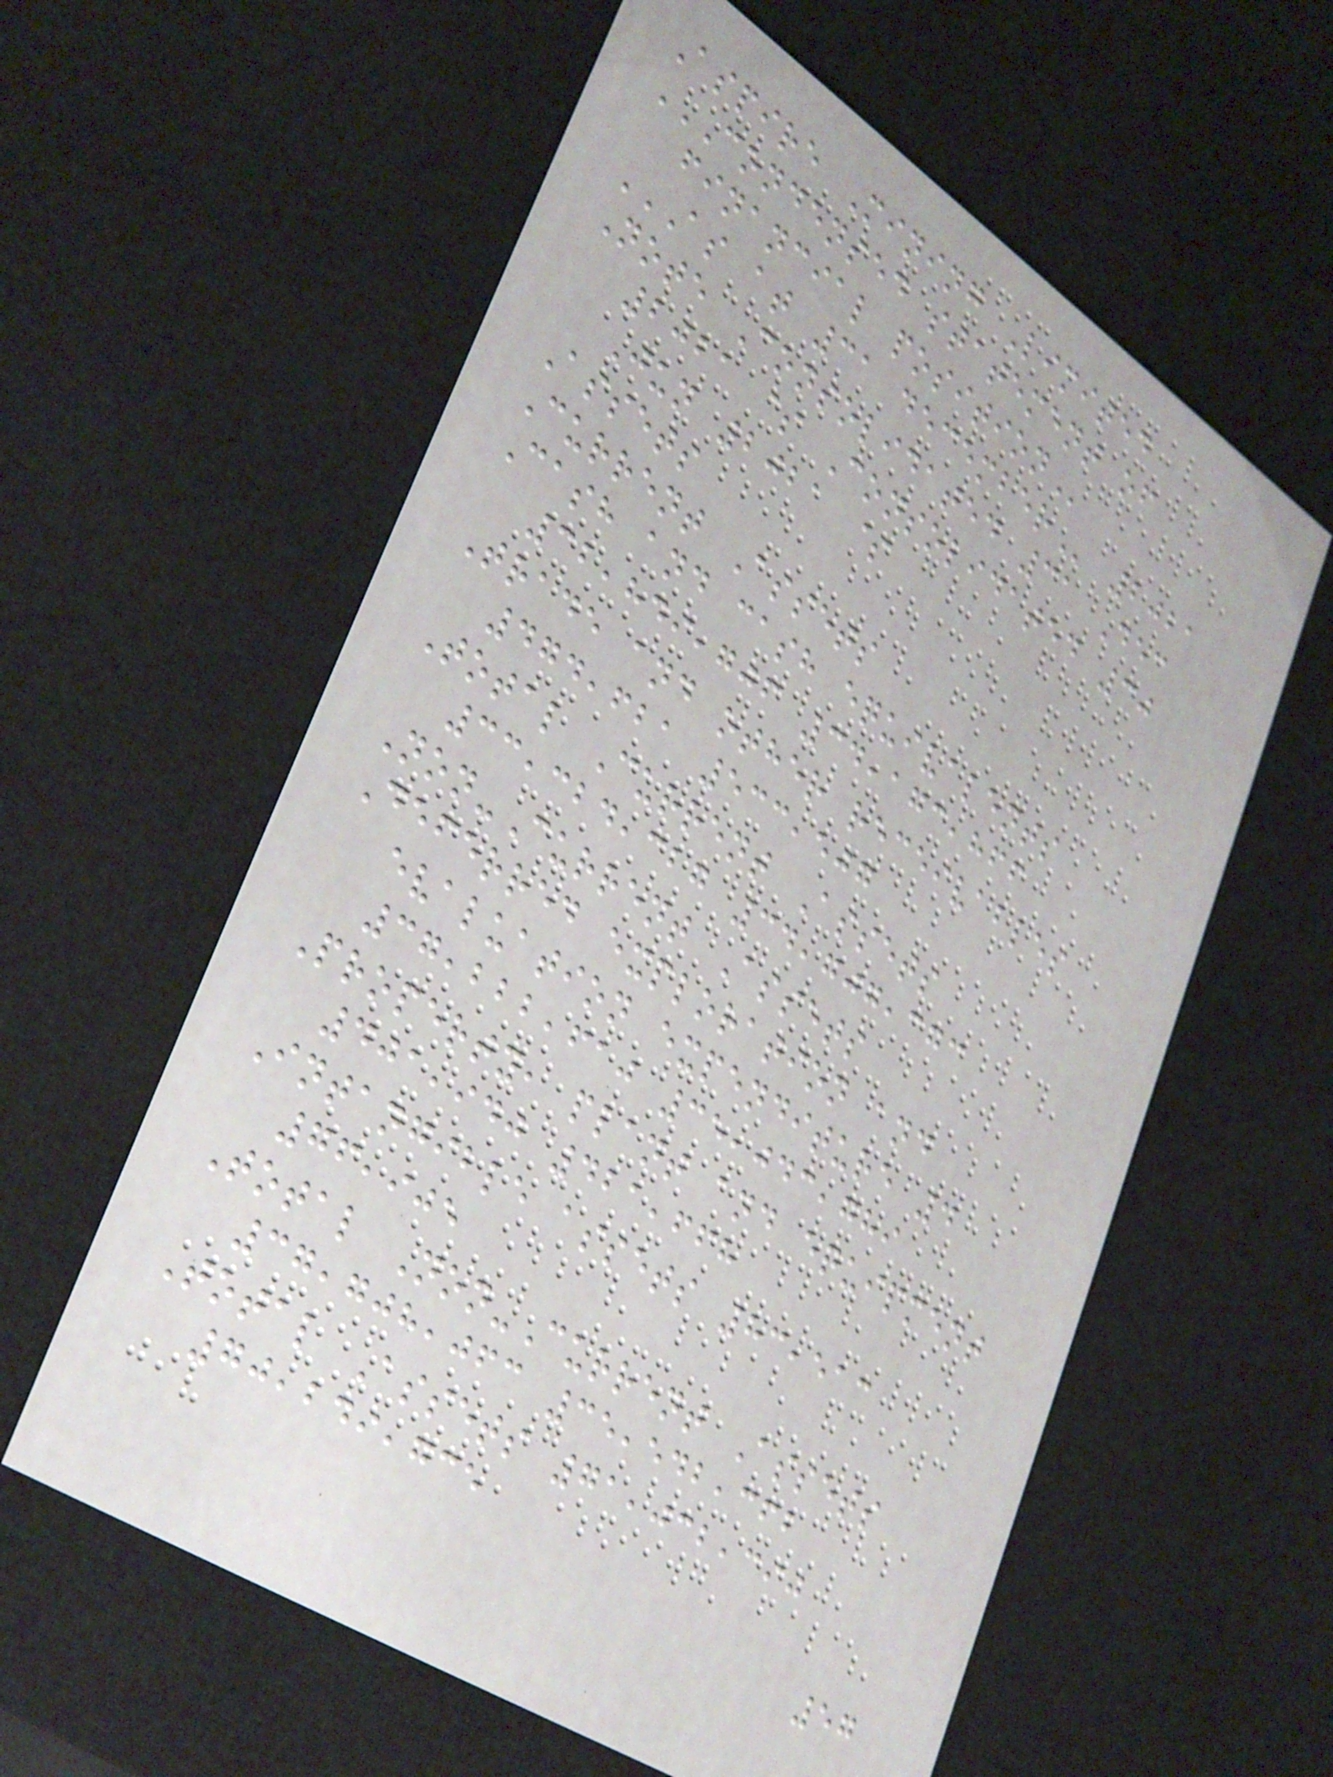Aspire Mining Limited
CONDENSED STATEMENT OF
FINANCIAL POSITION
AS AT 31 DECEMBER 2021
Note Consolidated 31 Dec
2021 $ Consolidated 30
Jun 2021 $
Assets
Current Assets
Cash and cash equivalents
32,849,706 34,173,866
Trade and other receivables
474,621 533,507
Total Current Assets
33,324,327 34,707,373
Non-Current Assets
Deferred exploration and
evaluation expenditure 4
37,222,610 35,043,789
Property, plant and equipment
401,940 421,668
Intangible assets 83,513
76,905
Total Non-Current Assets
37,708,063 35,542,362
Total Assets 71,032,390
70,249,735
57
